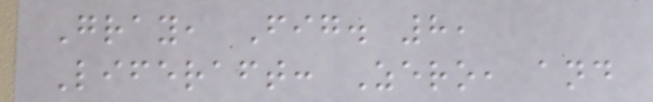Gray, Fig. 8,
Liferaft: Zero, and
